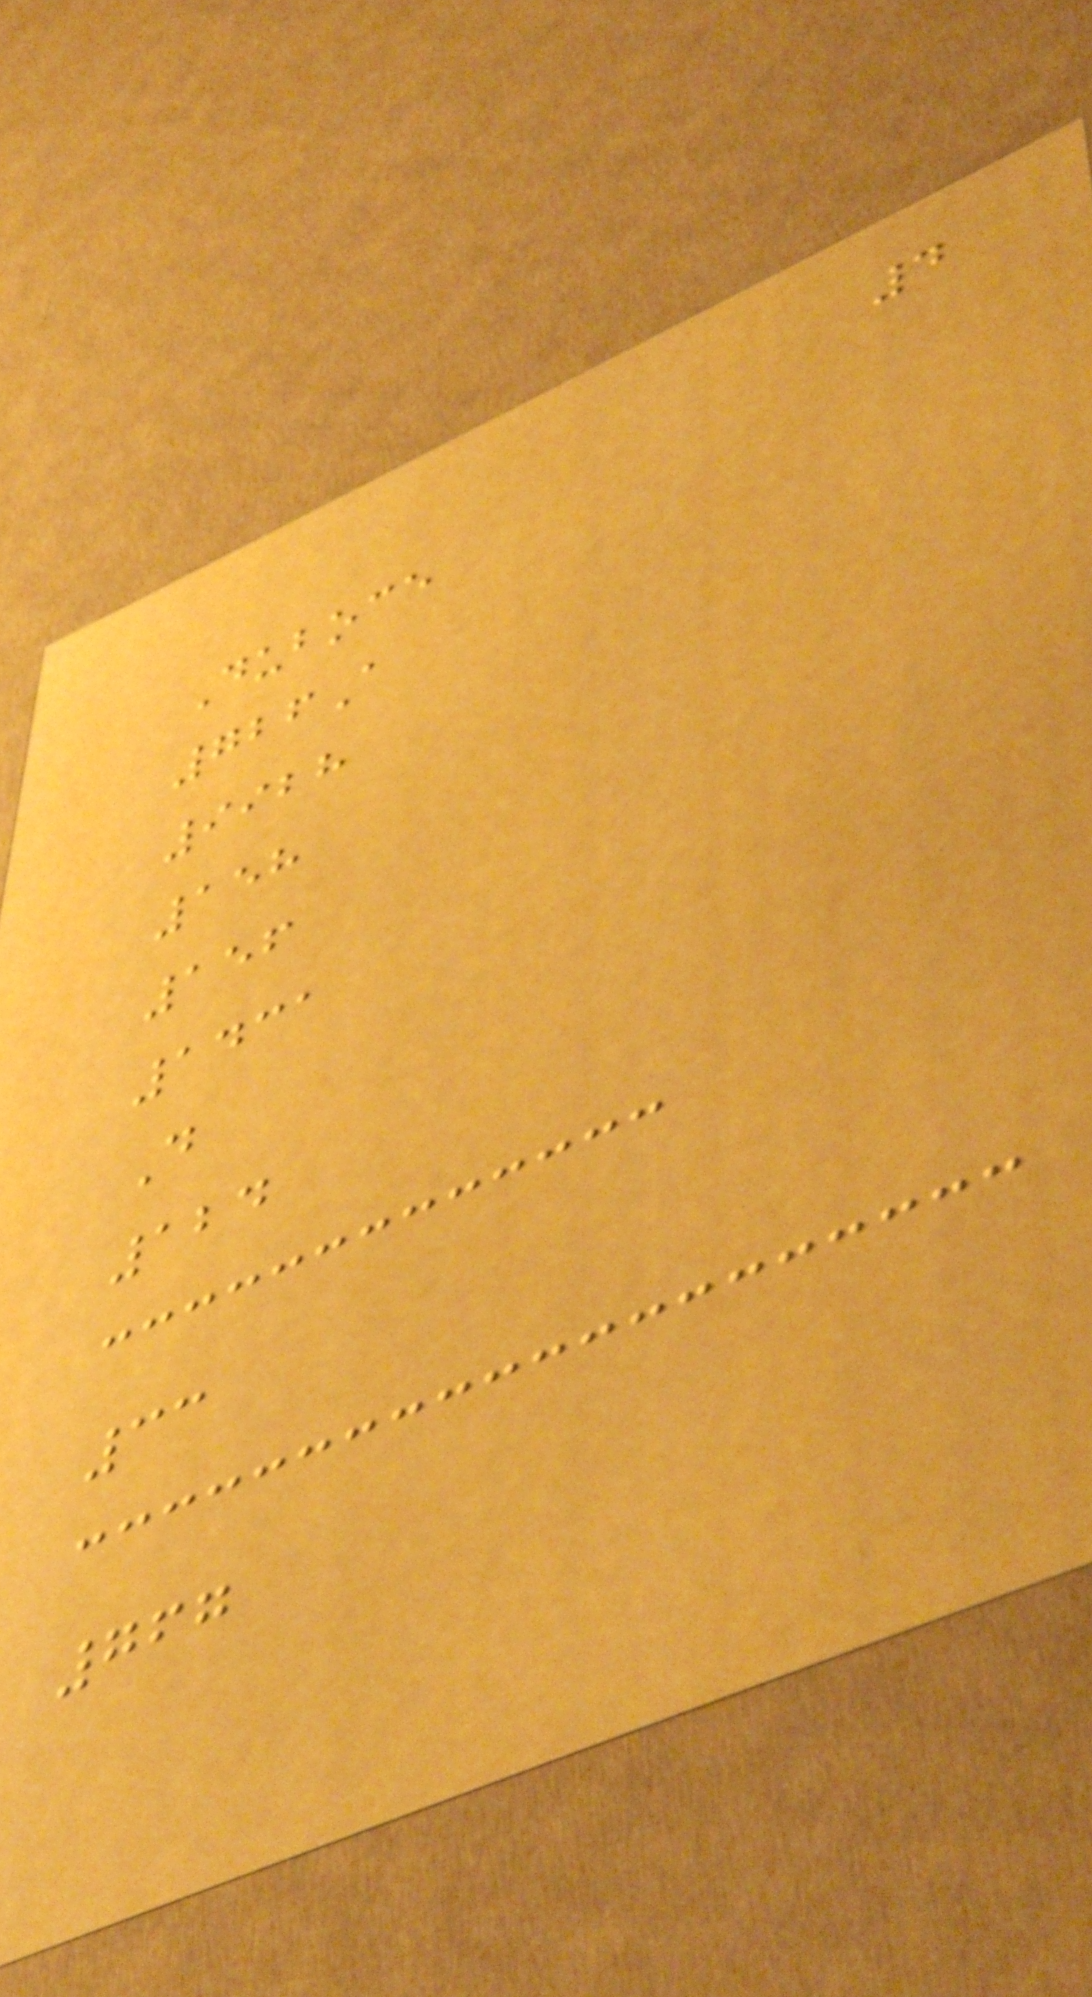4
Duboce
726A
9928
158
156
1431
D
124
33
767
